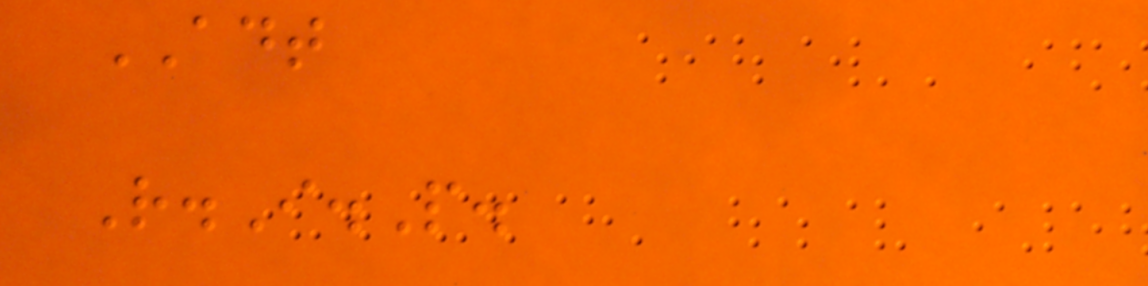ADT
R.I.P.
